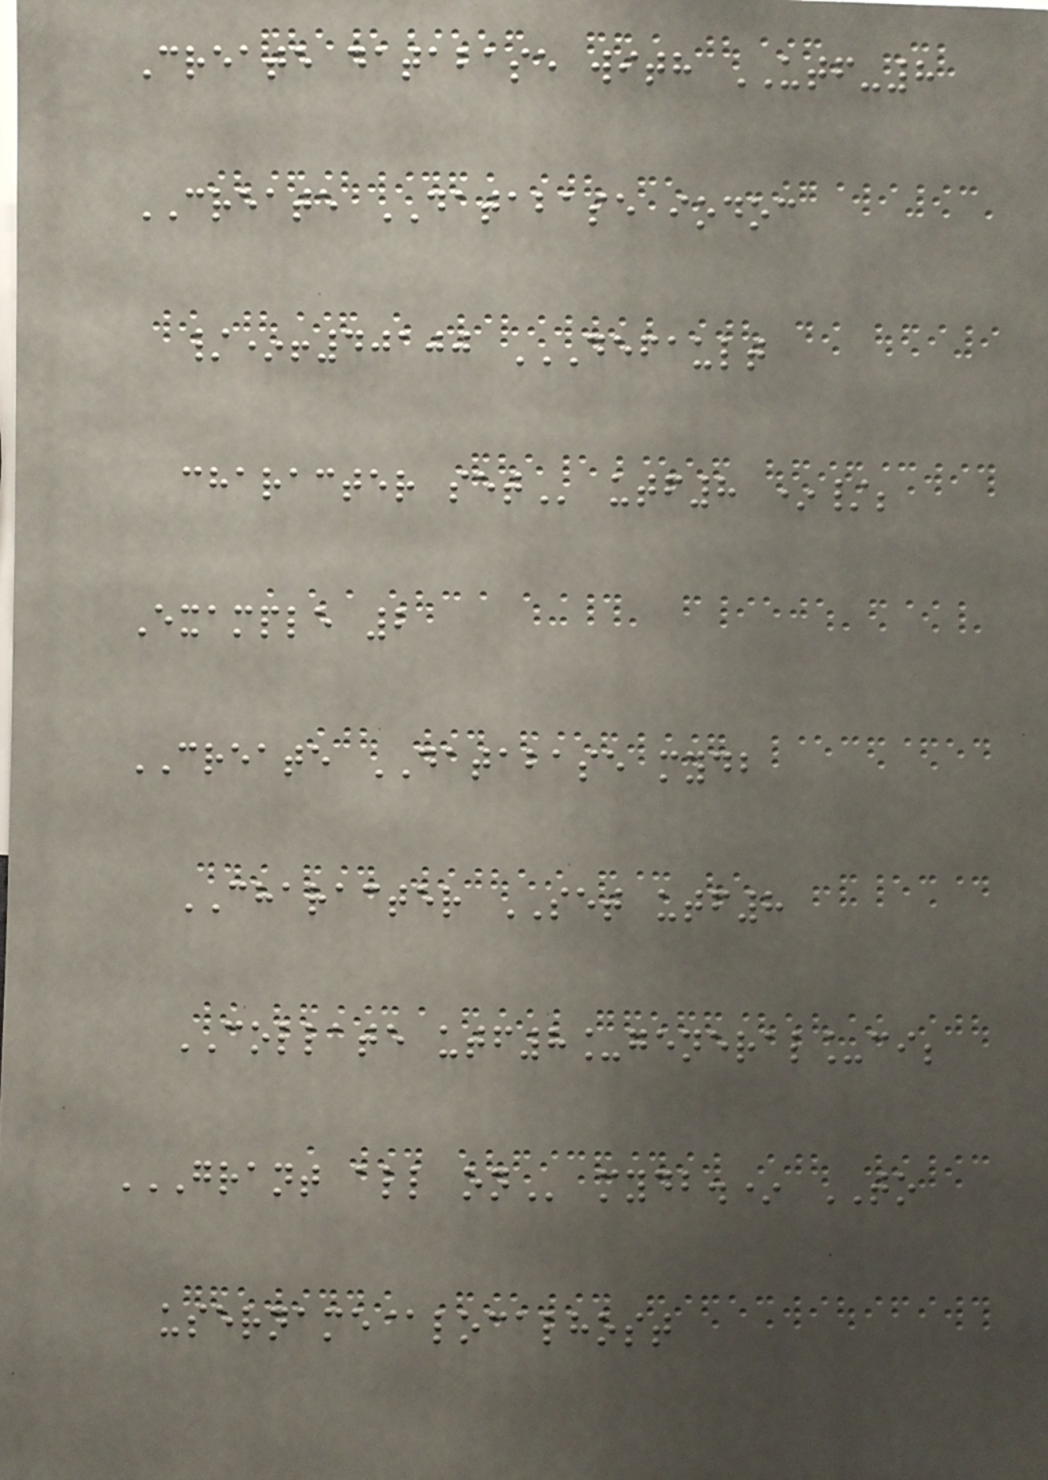Create database with UTF-8
CREATE DATABASE iodoc
/*!40100 DEFAULT
CHARACTER SET utf8 */;
Example 2
CREATE DATABASE mydb
CHARACTER SET utf8
COLLATE utf8_general_ci;
GRANT ALL ON mydb.* TO
username@localhost
